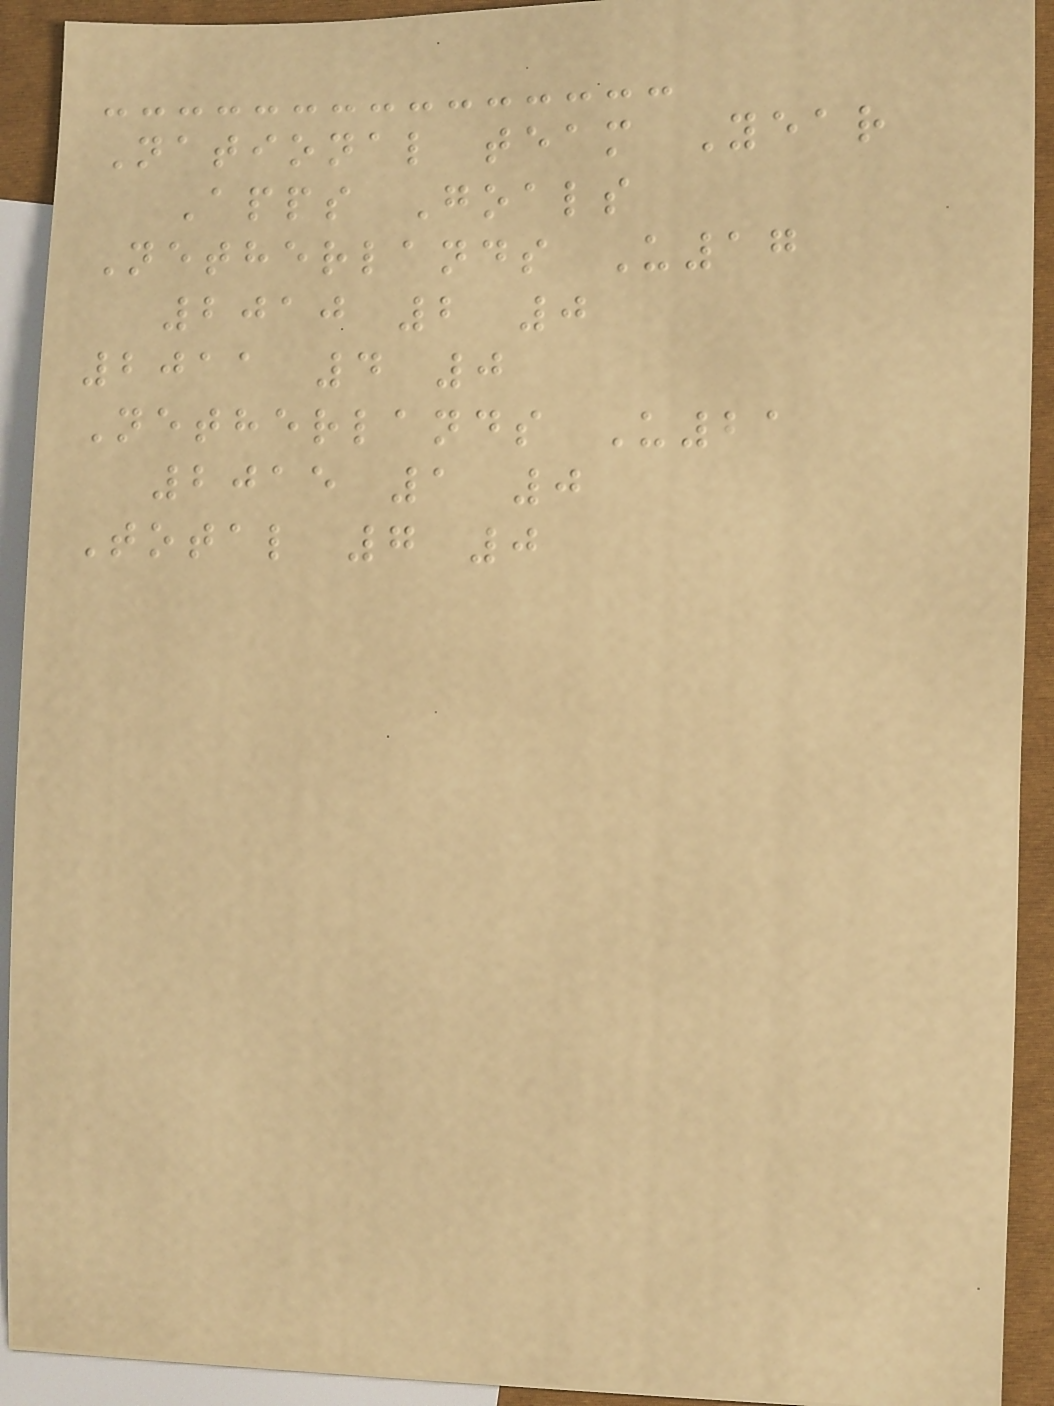National team Year
Apps Goals
Netherlands U17
2010 2 0
2011 4 0
Netherlands U21
2015 1 0
Total 7 0
